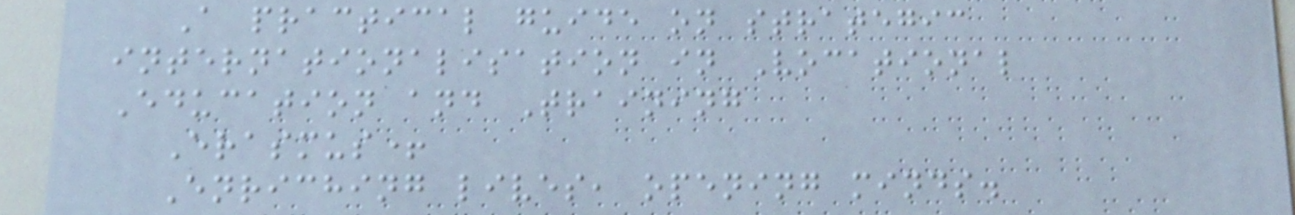A practical guide on strategic
internationalisation in Vocational
Education and Training
Erasmus+
Enriching lives, opening minds.
